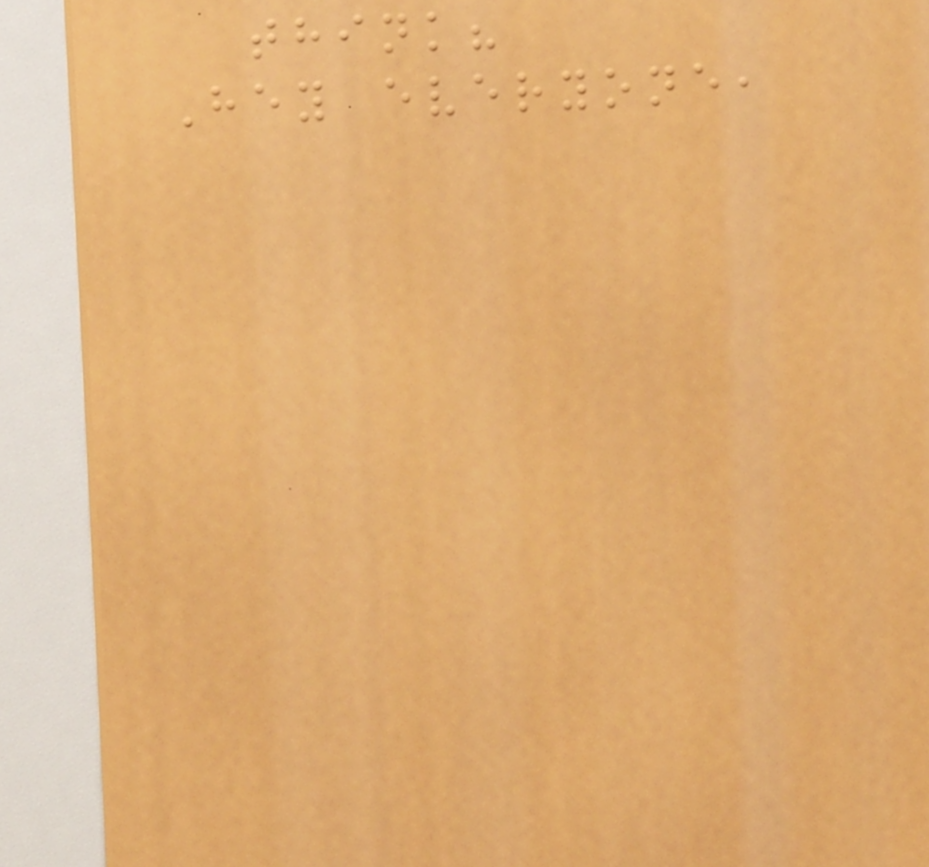think?
Hey everyone,
